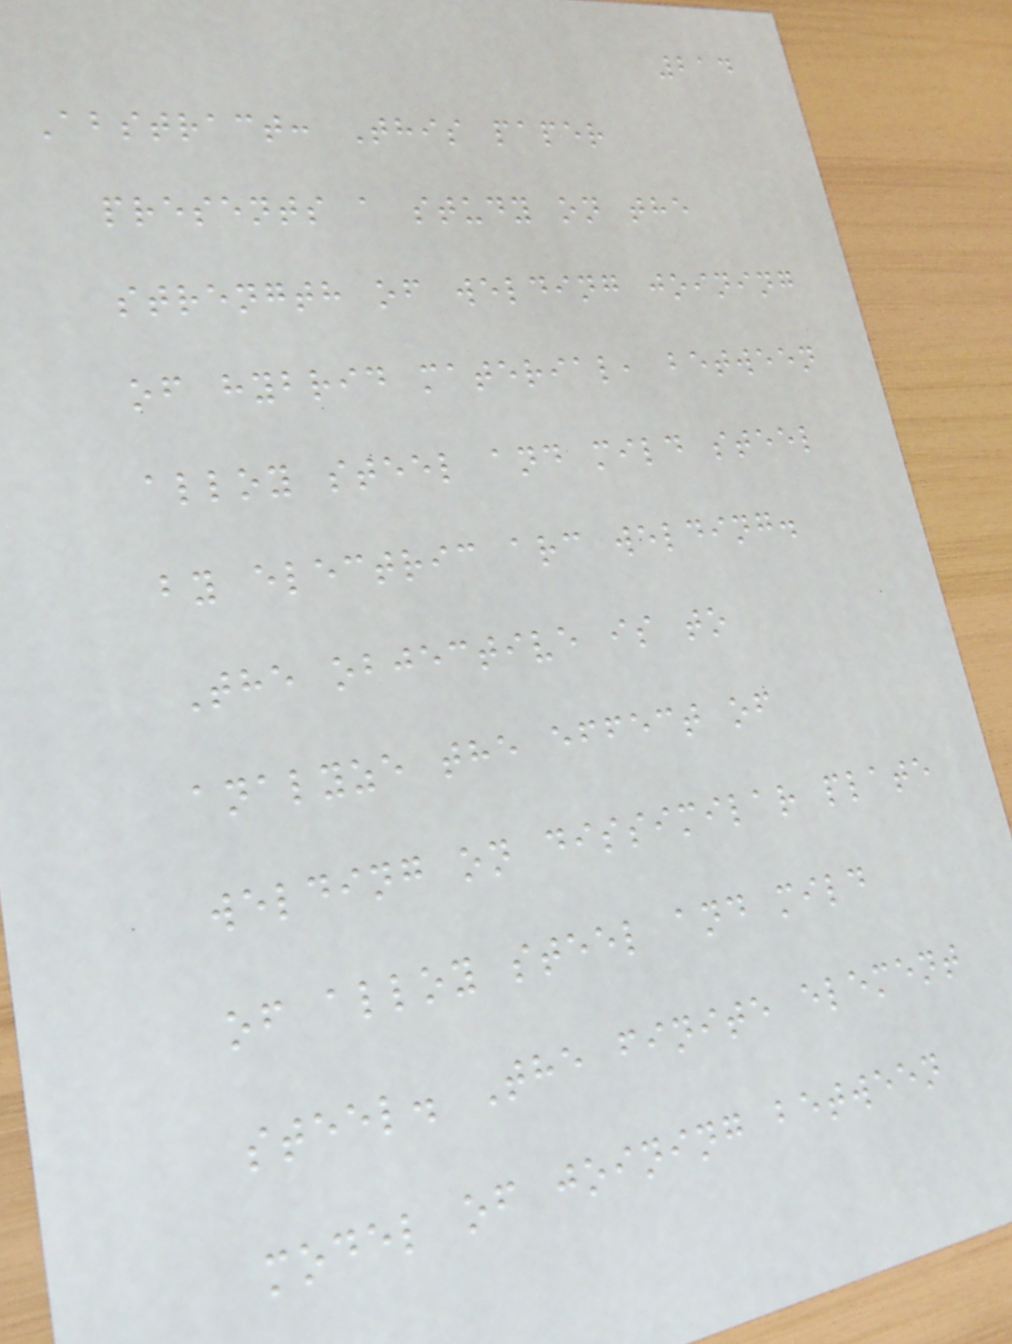214
Abstract: This paper
presents a study on the
strength of welding joining
of hybrid material, between
alloy steel and mild steel
by electric arc welding.
The objective is to
analyze the effect of
welding on dissimilar plate
of alloy steel and mild
steel. The finite element
model of joining between
